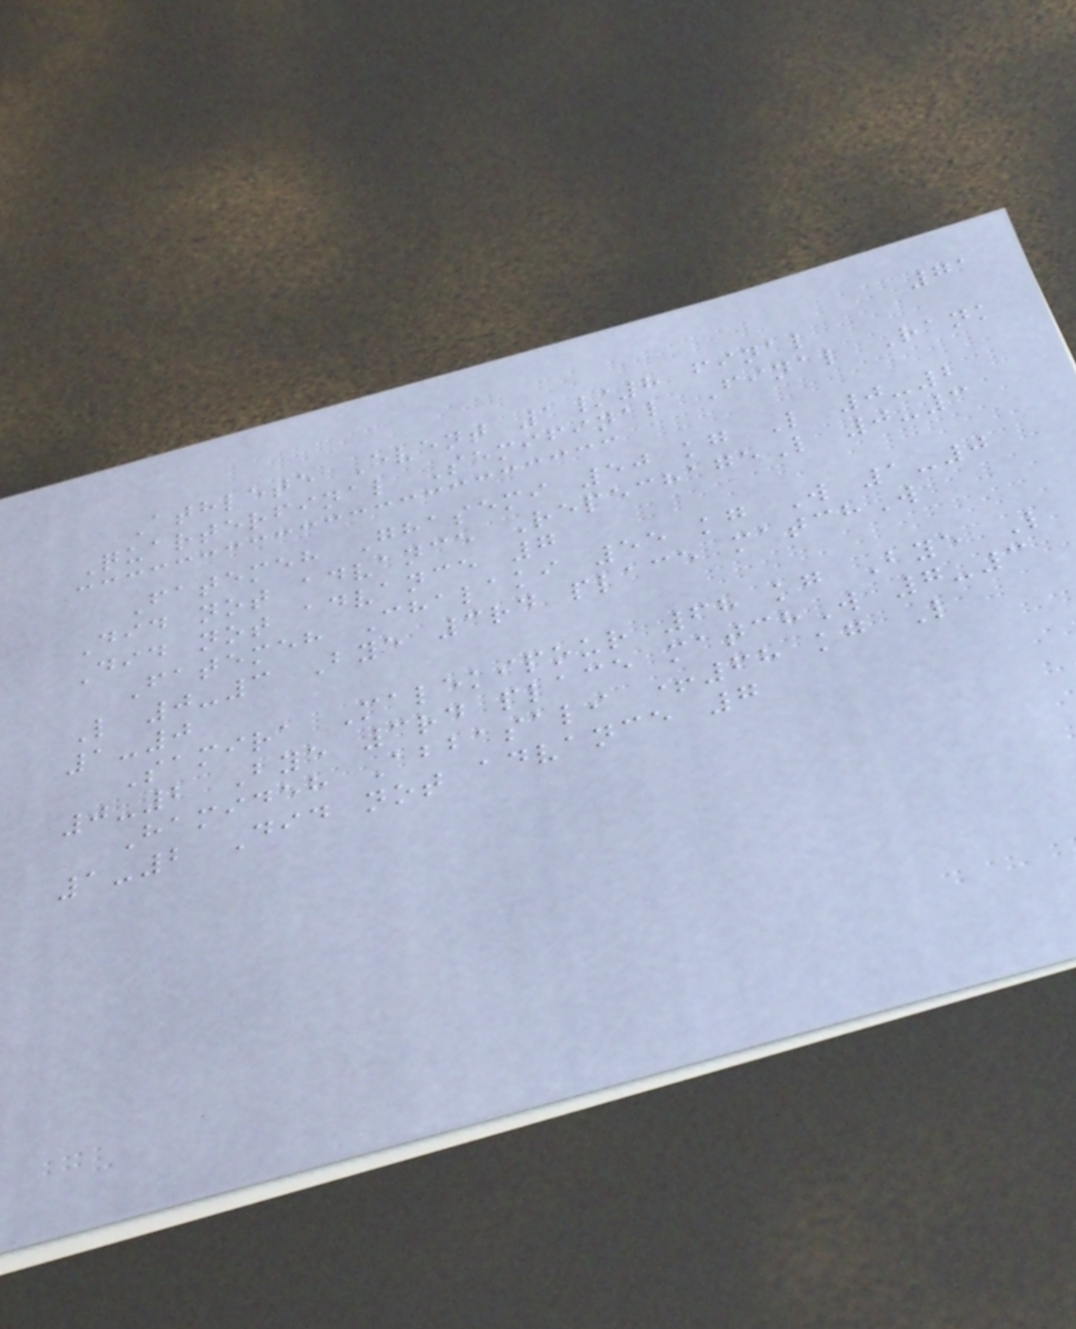71
Athlete Event 1/8 final
Quarterfinal Semifinal Final Rank
Fatemeh Ghasemi 50 kg L 0-2
Did not advance RepechageL 0-3
Did not advance 7
Fatemeh Chalaki 55 kg W 1-0
L 0-3 Bye 3rd place matchW
1-0
Samira Malekipour 68 kg Bye L
0-2 Bye 3rd place matchW 7-3
Hamideh Abbasali +68 kg L
1-2 Did not advance 7
